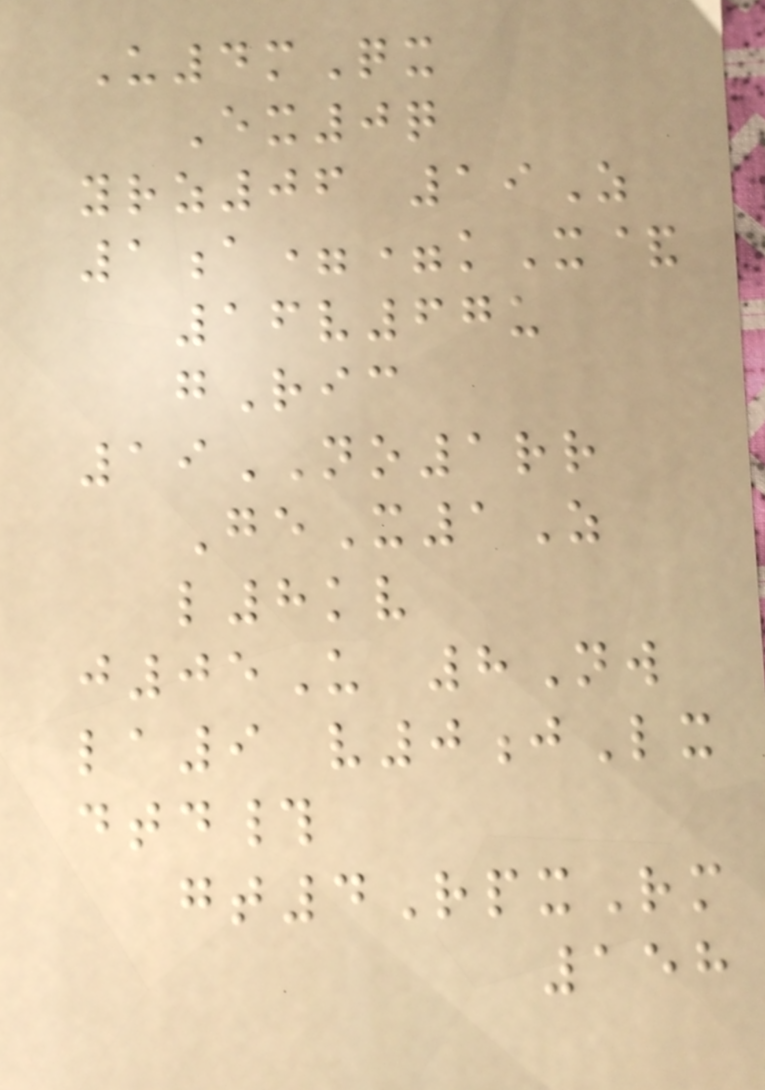U4mQx
Ex0q
yrz06 19Z
1a==kX&
16v67u
gRic
19NO1rr
GeX1Z
l8kv
j05U 8Nw
la9 v0jLx
dtd#
gt4RpxRm
158
